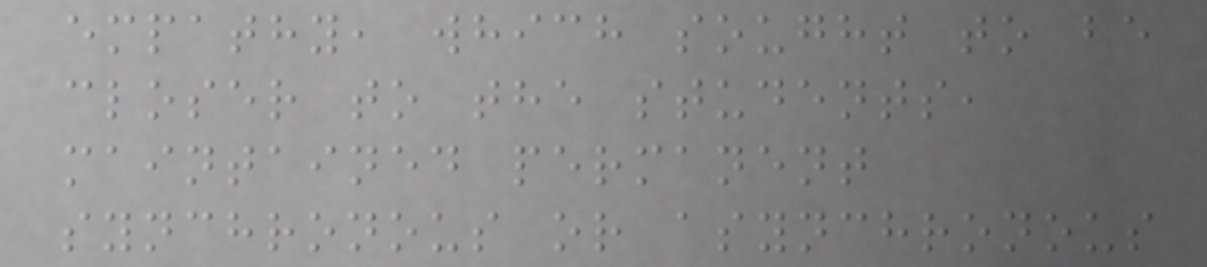empathy, which sought to be
closer to the students,
maintained permanent
synchronous or asynchronous
